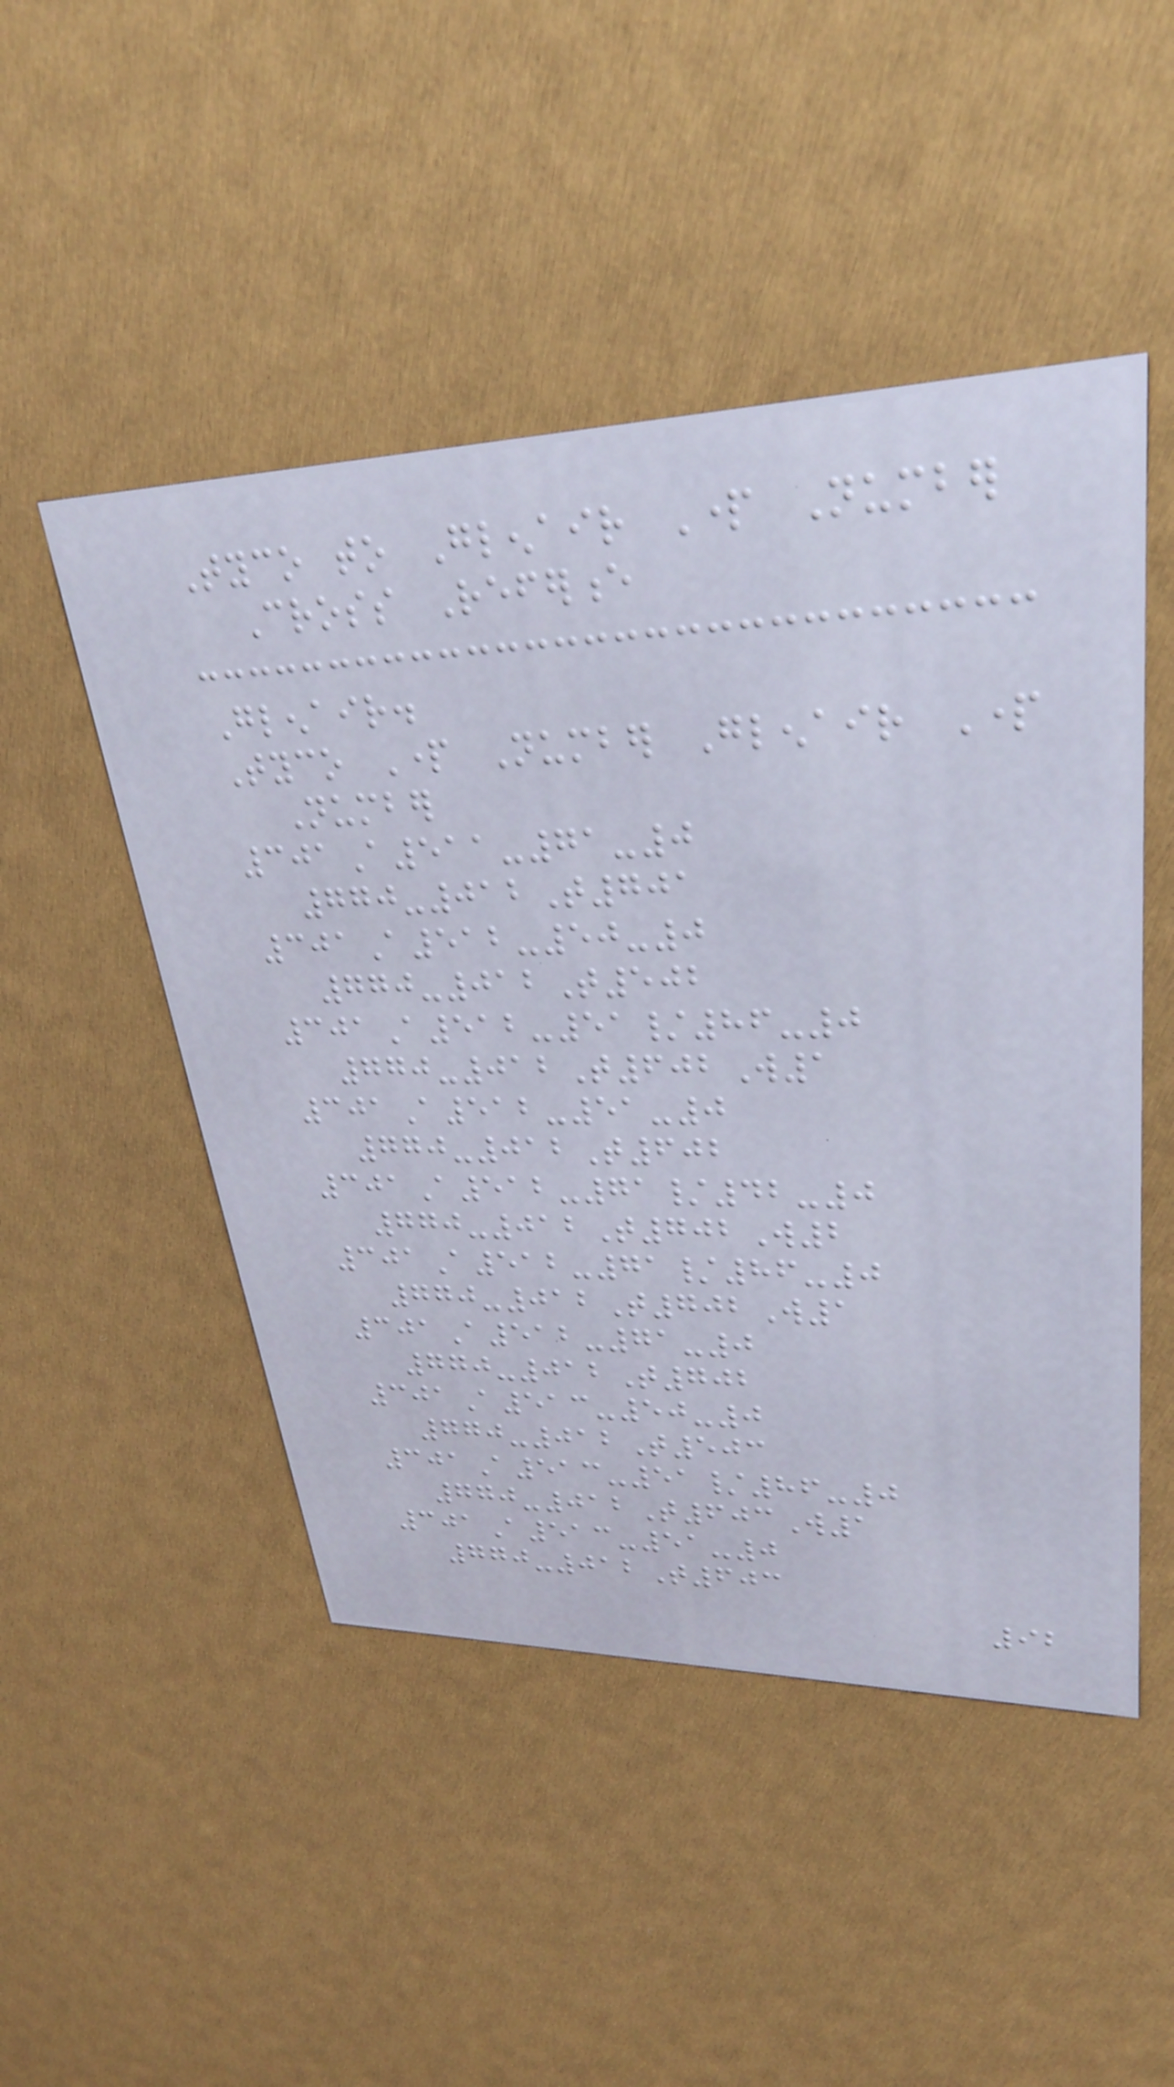Tyco to Glenair Part Number
Cross Reference
Glenair.
Tyco Part Number Glenair Part
Number
301A511-71-0
770-012T701
301A512-50-0
770-012T502
301A512-51/86-0
770-012T602W1
301A512-51-0
770-012T602
301A512-71/42-0
770-012T702W2
301A512-71/86-0
770-012T702W1
301A512-71-0
770-012T702
301A513-50-0
770-012T503
301A513-51/86-0
770-012T603W1
301A513-51-0
770-012T603
92
